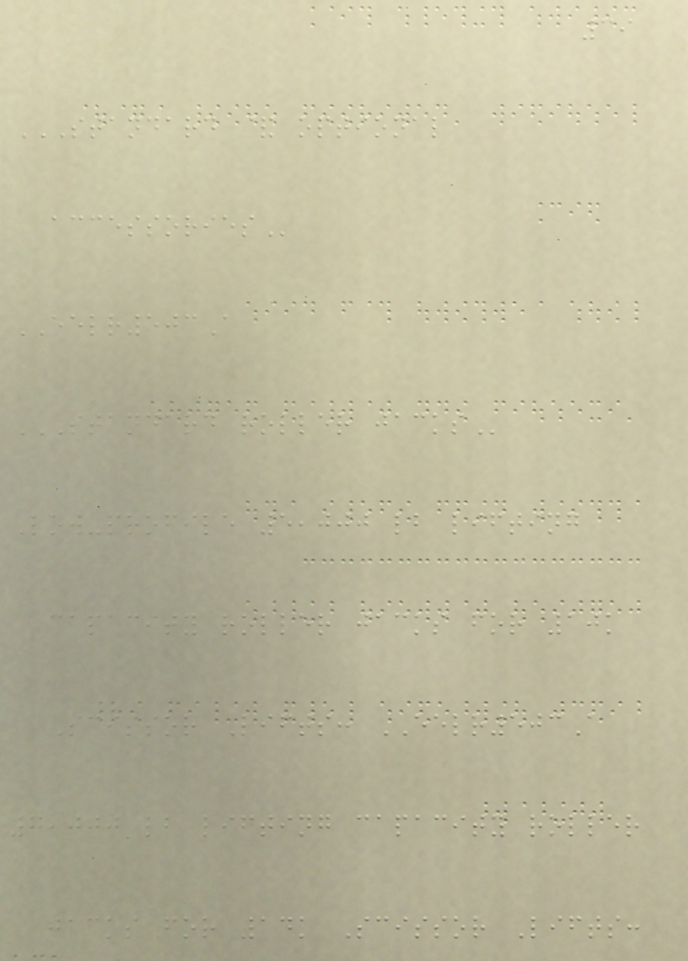39
STANDARD & OPTIONAL
ACCESSORIES
EELR503A
STANDARD ROLLER JACKS
Low-profile 5,000 lb lifting
capacity roller jacks for 10k
Scissor Lifts: EELR503A
7,000 lb lifting capacity roller
jacks for 14k Scissor Lifts:
